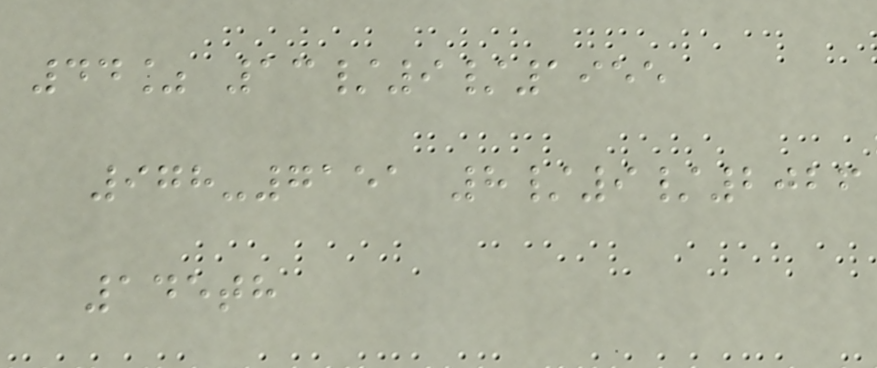44% 13/9/1955
978-7151 8/9/2026
145th
